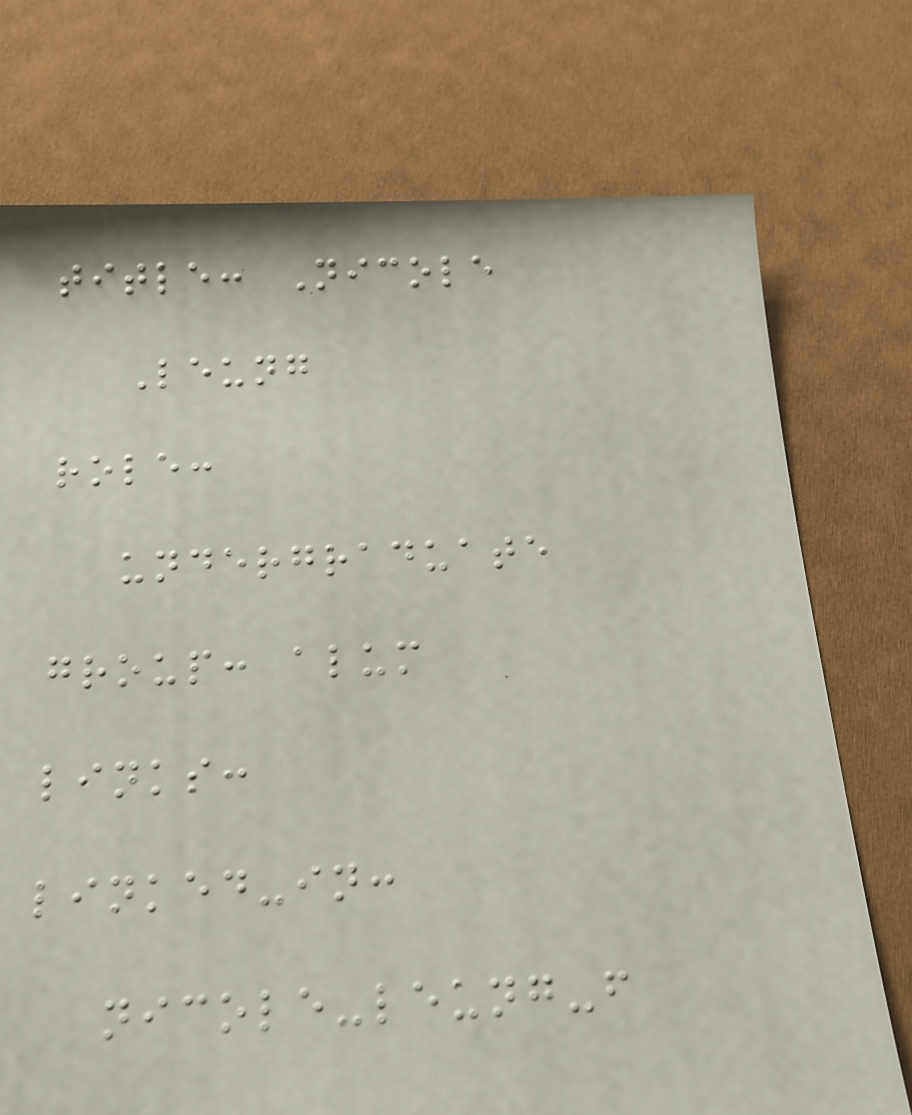title: Nicole
Leung
role:
undergraduate
group: alum
links:
linked-in:
nicole-leung-f
